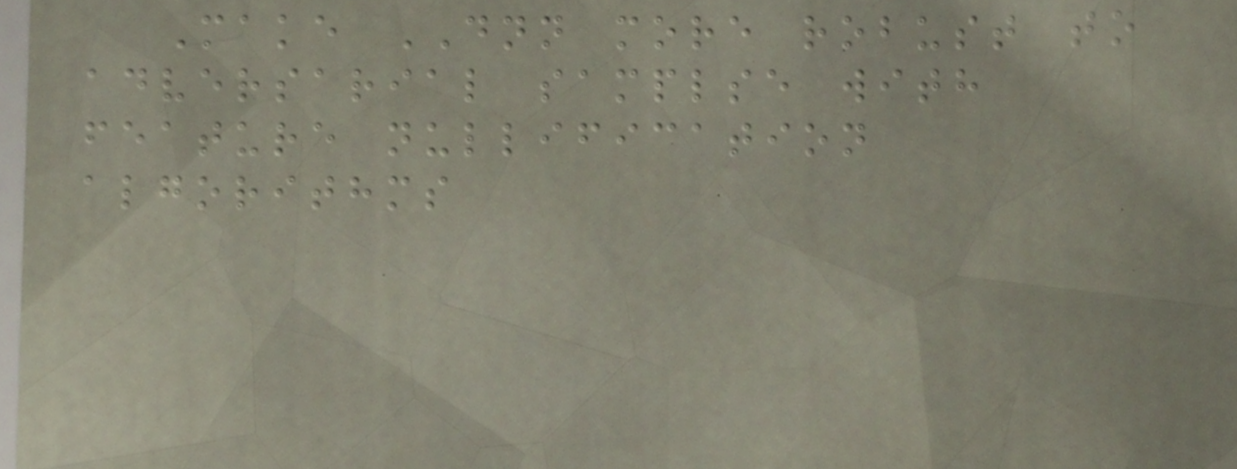Make DNN more robust to
adversarial samplse with
feature nullification
algorithms
